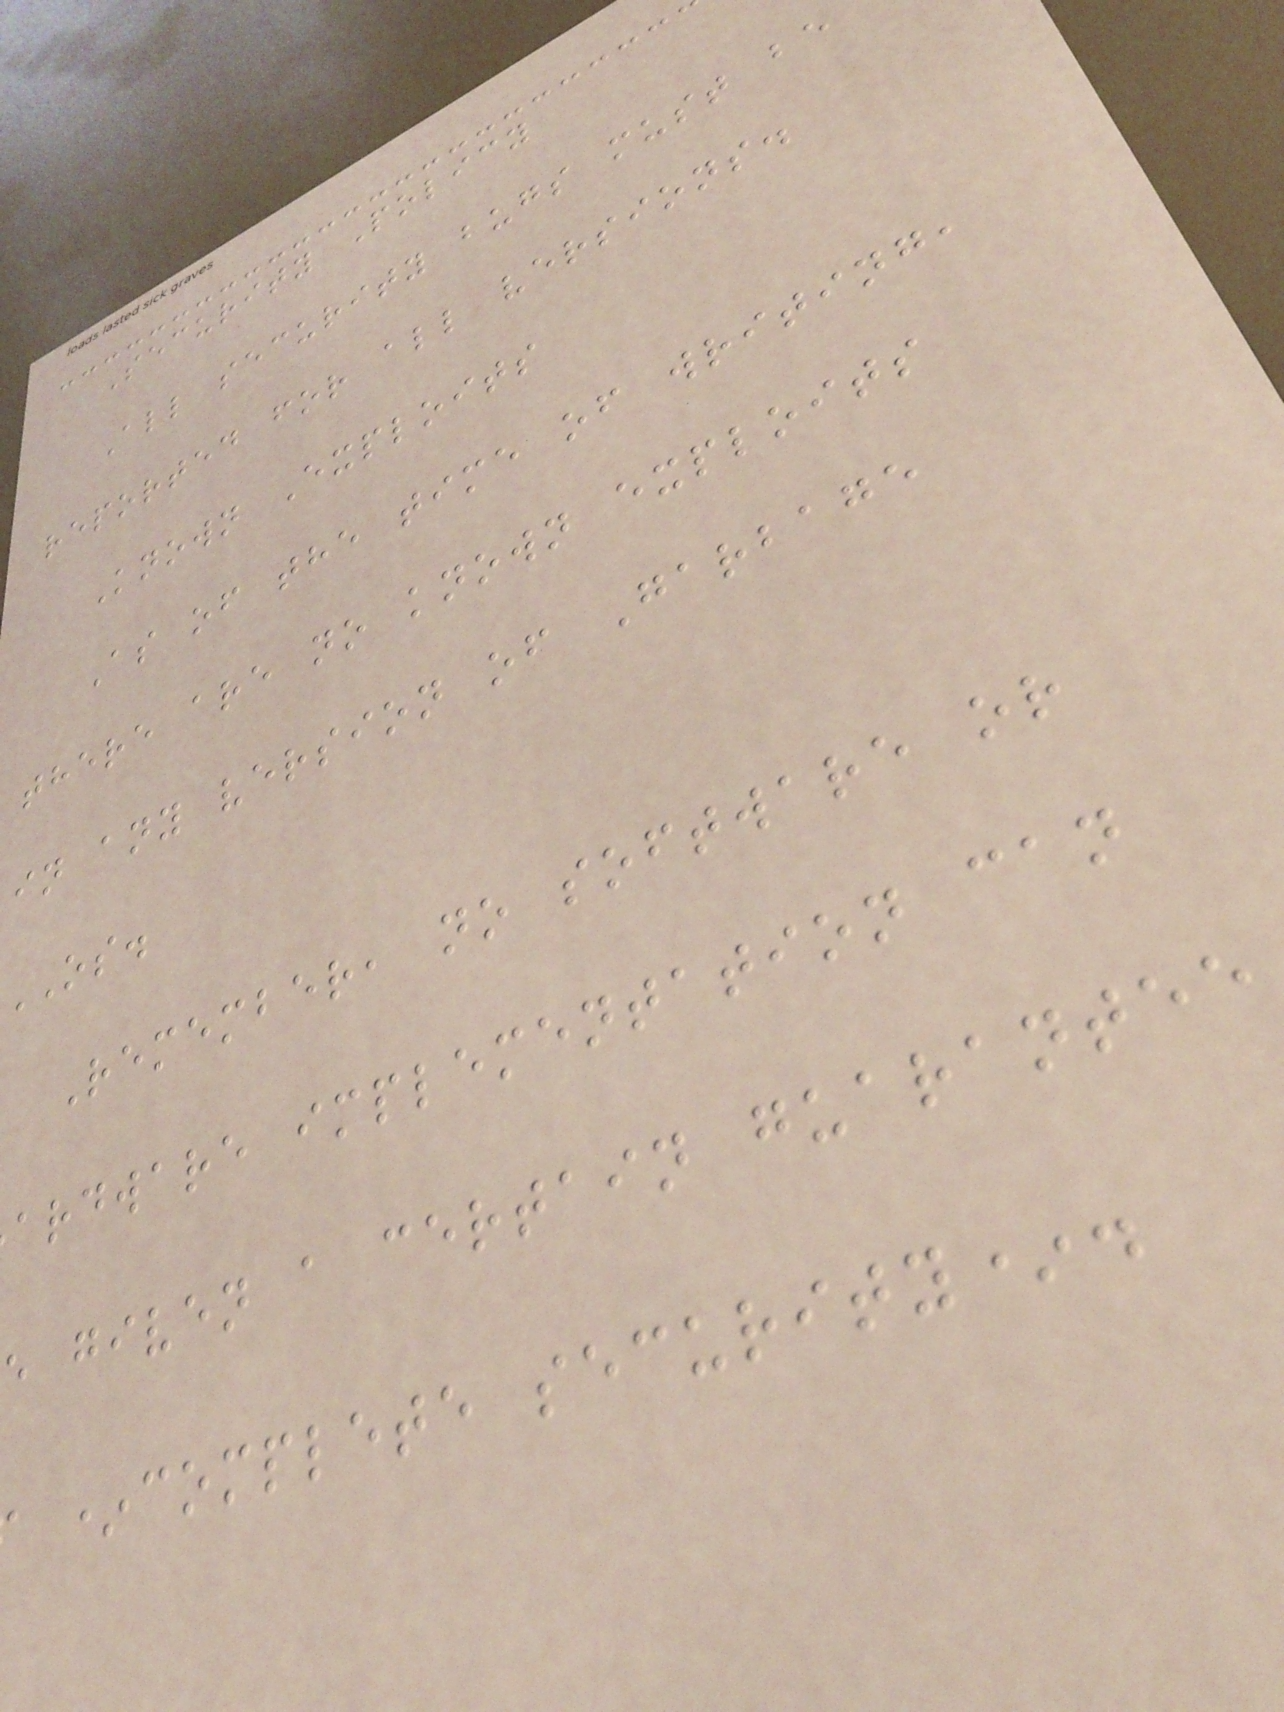Security Policy
All security bugs must be
reported for all versions.
Known Exploits
As of the time of writing,
there are no known exploits
in any version of Garbage
OS.
Remember, no software or
ardware implementation can
e given a certain guarantee
*complete security*.
